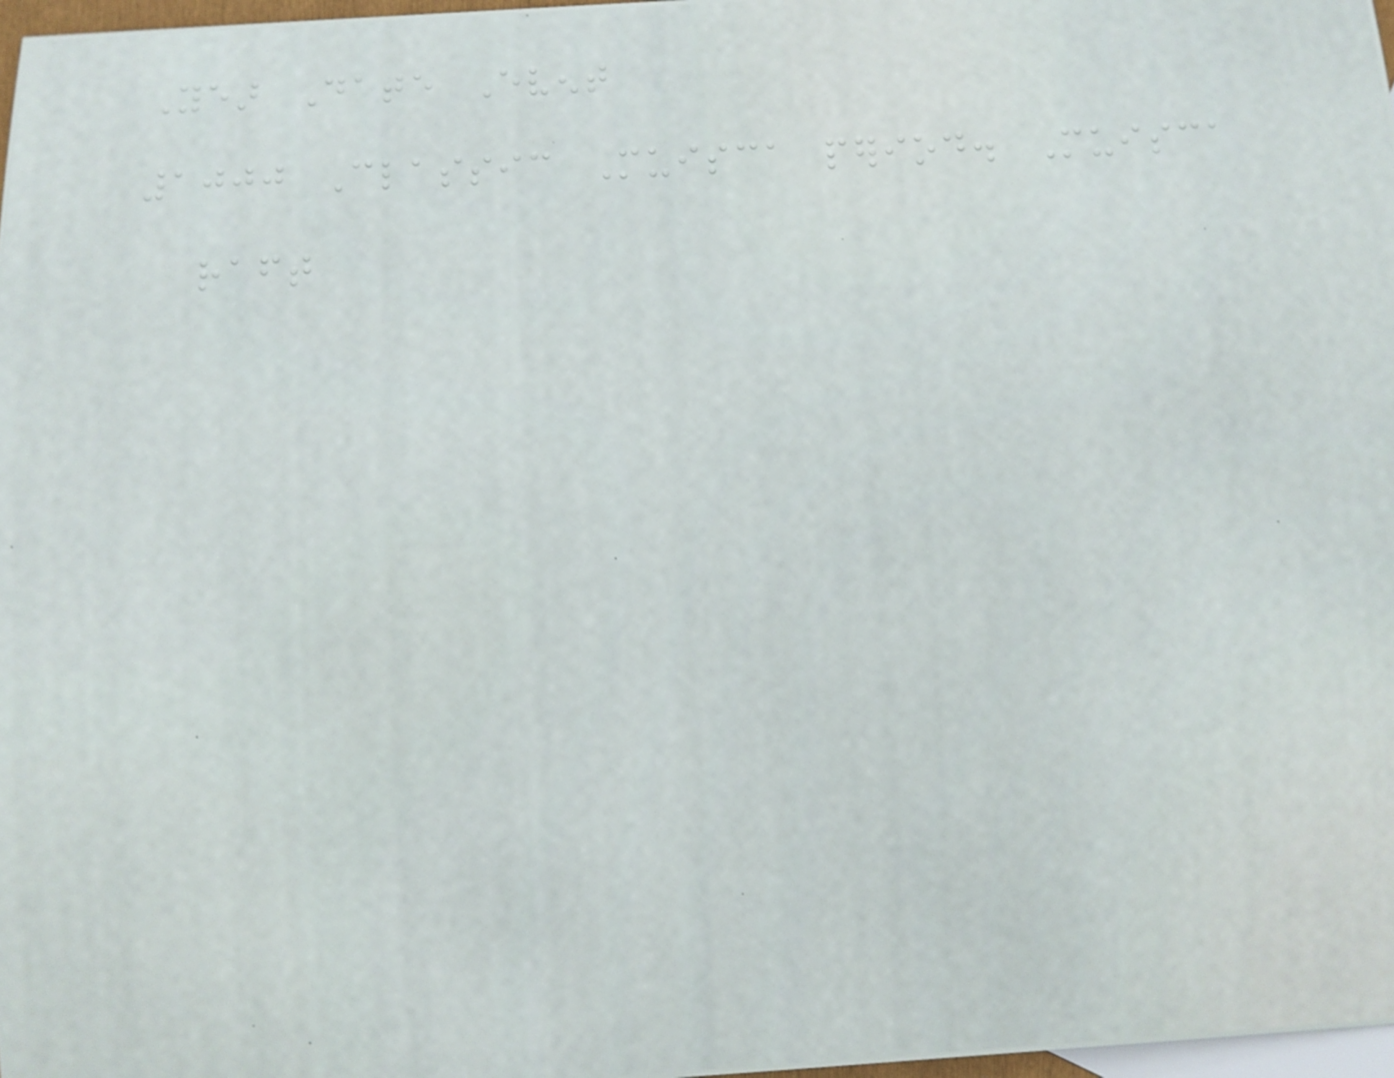Year Date Event
1000 Classic Muisca period. Muisca
raft
